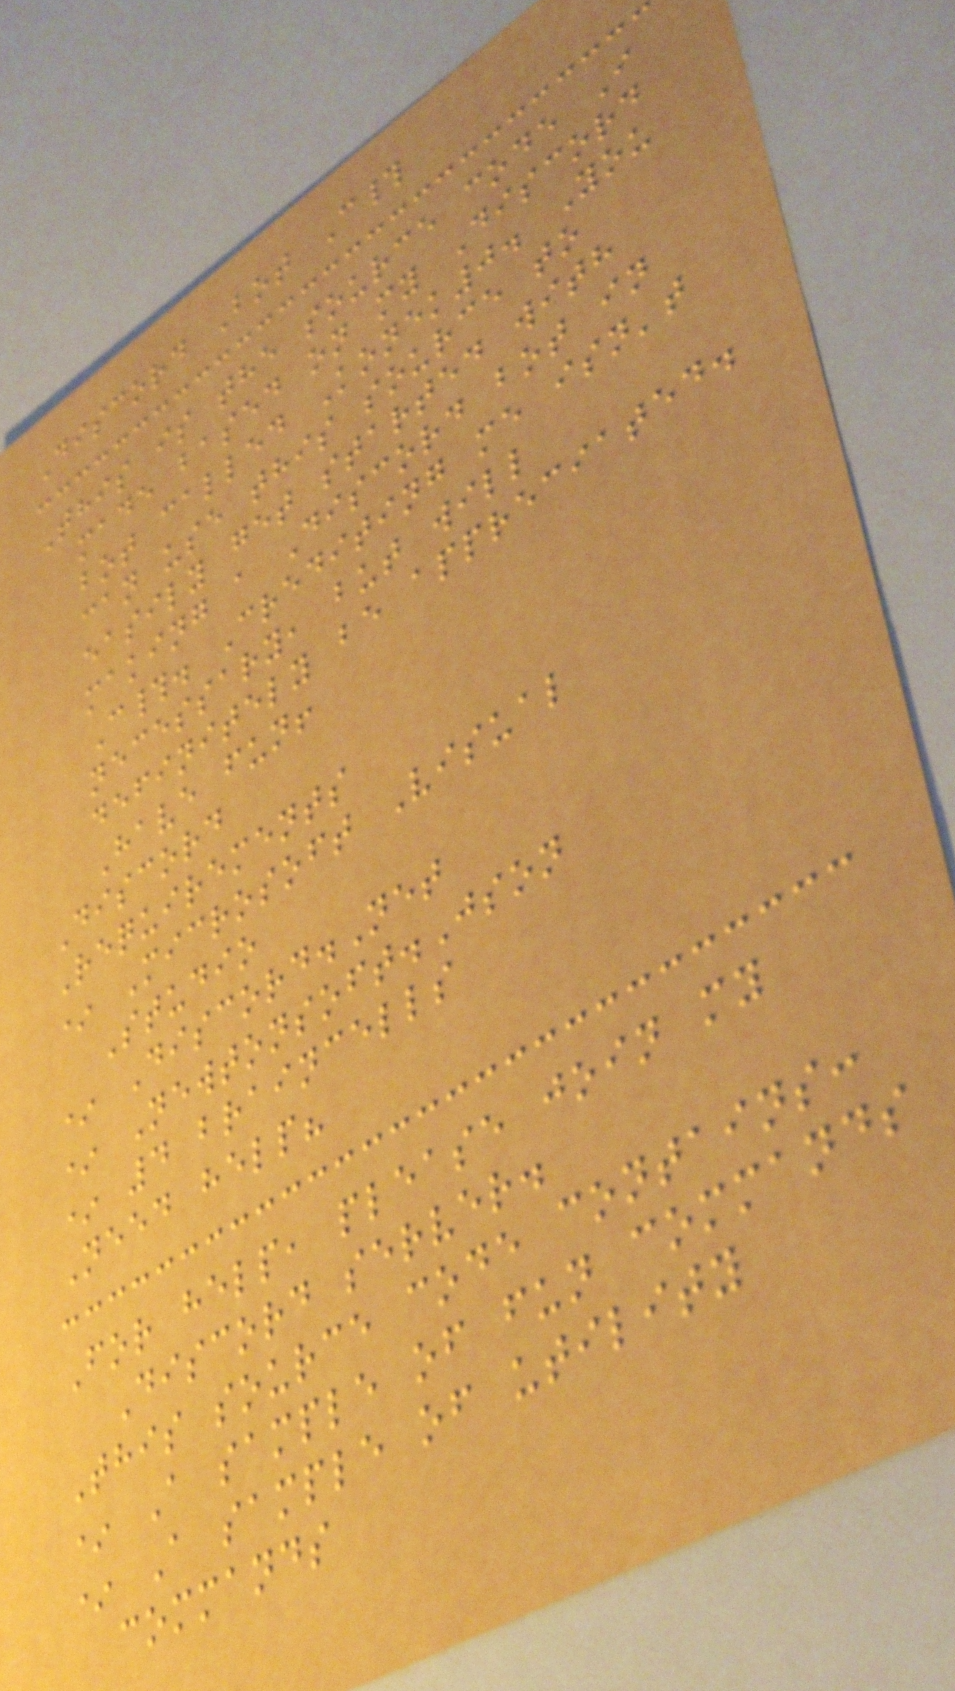Discord Bot C#
This is the source code I
made based on my Discord
bot called Konek0. You
can use this source to
easily get started with
making a Discord bot in
C#. Crediting me isn't
necessary, but will
definitely be appreciated.
Have fun!
Discord
Requirements
* Microsoft Visual
Studio
* Discord.Net
* Newtonsoft.Json
* 4 braincells
Need help?
For help, please join my
Discord server.
This source code contains:
* A sample of fun commands
* A sample of utility
commands
